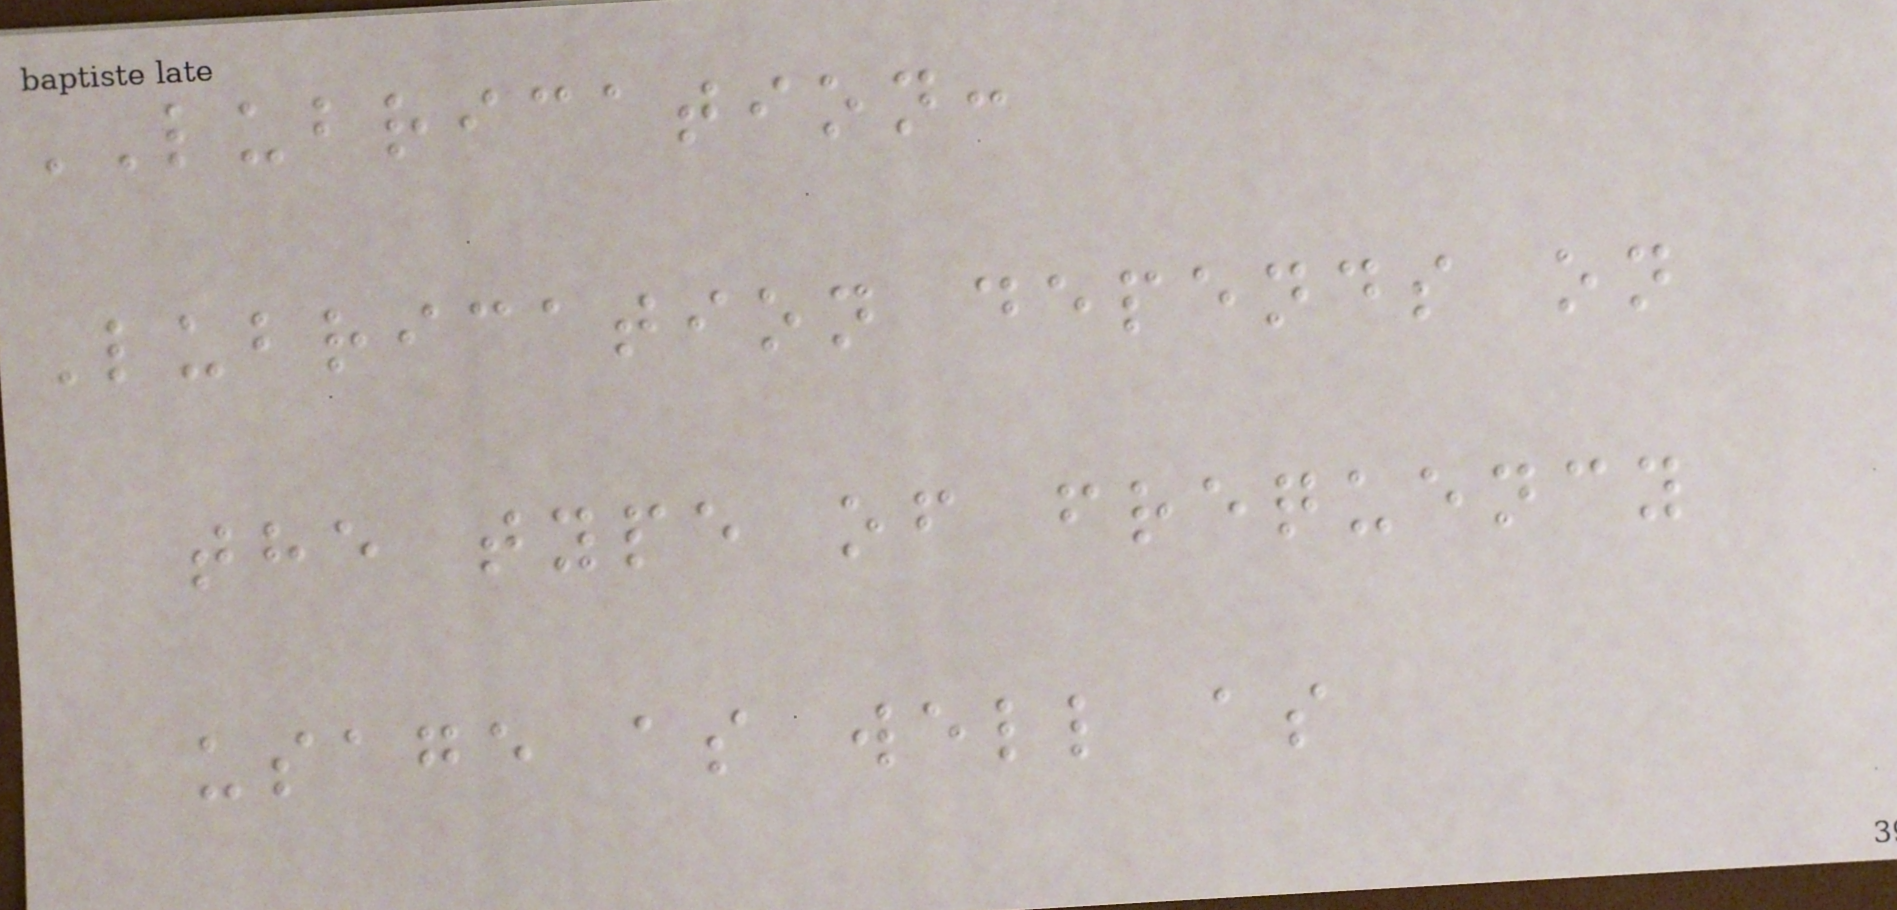LUBRICATION:
Lubrication depends on
the type of frequency
usage as well as
